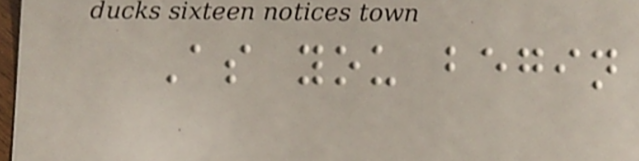As you begin
